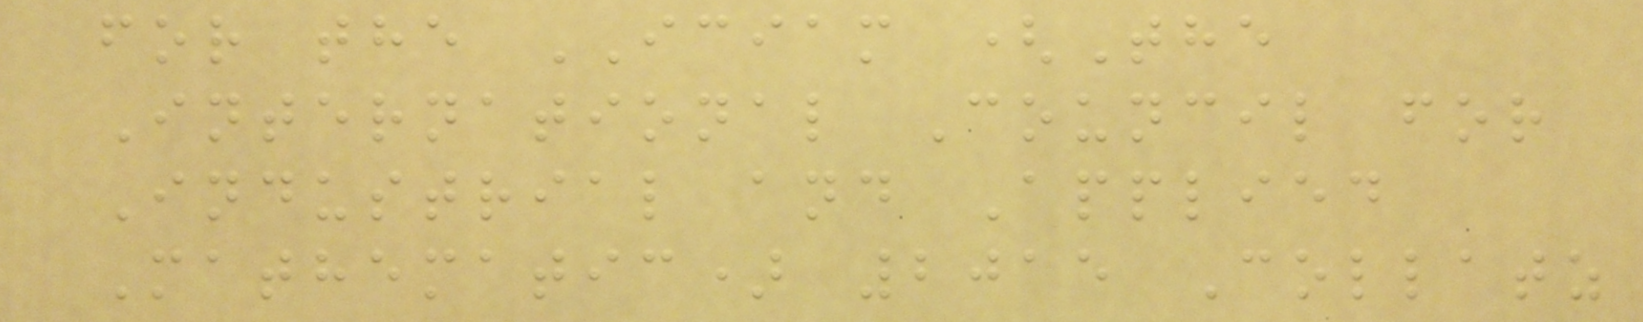for the ICIAM (The
International Council for
Industrial and Applied
Mathematic) 2015 Collatz
